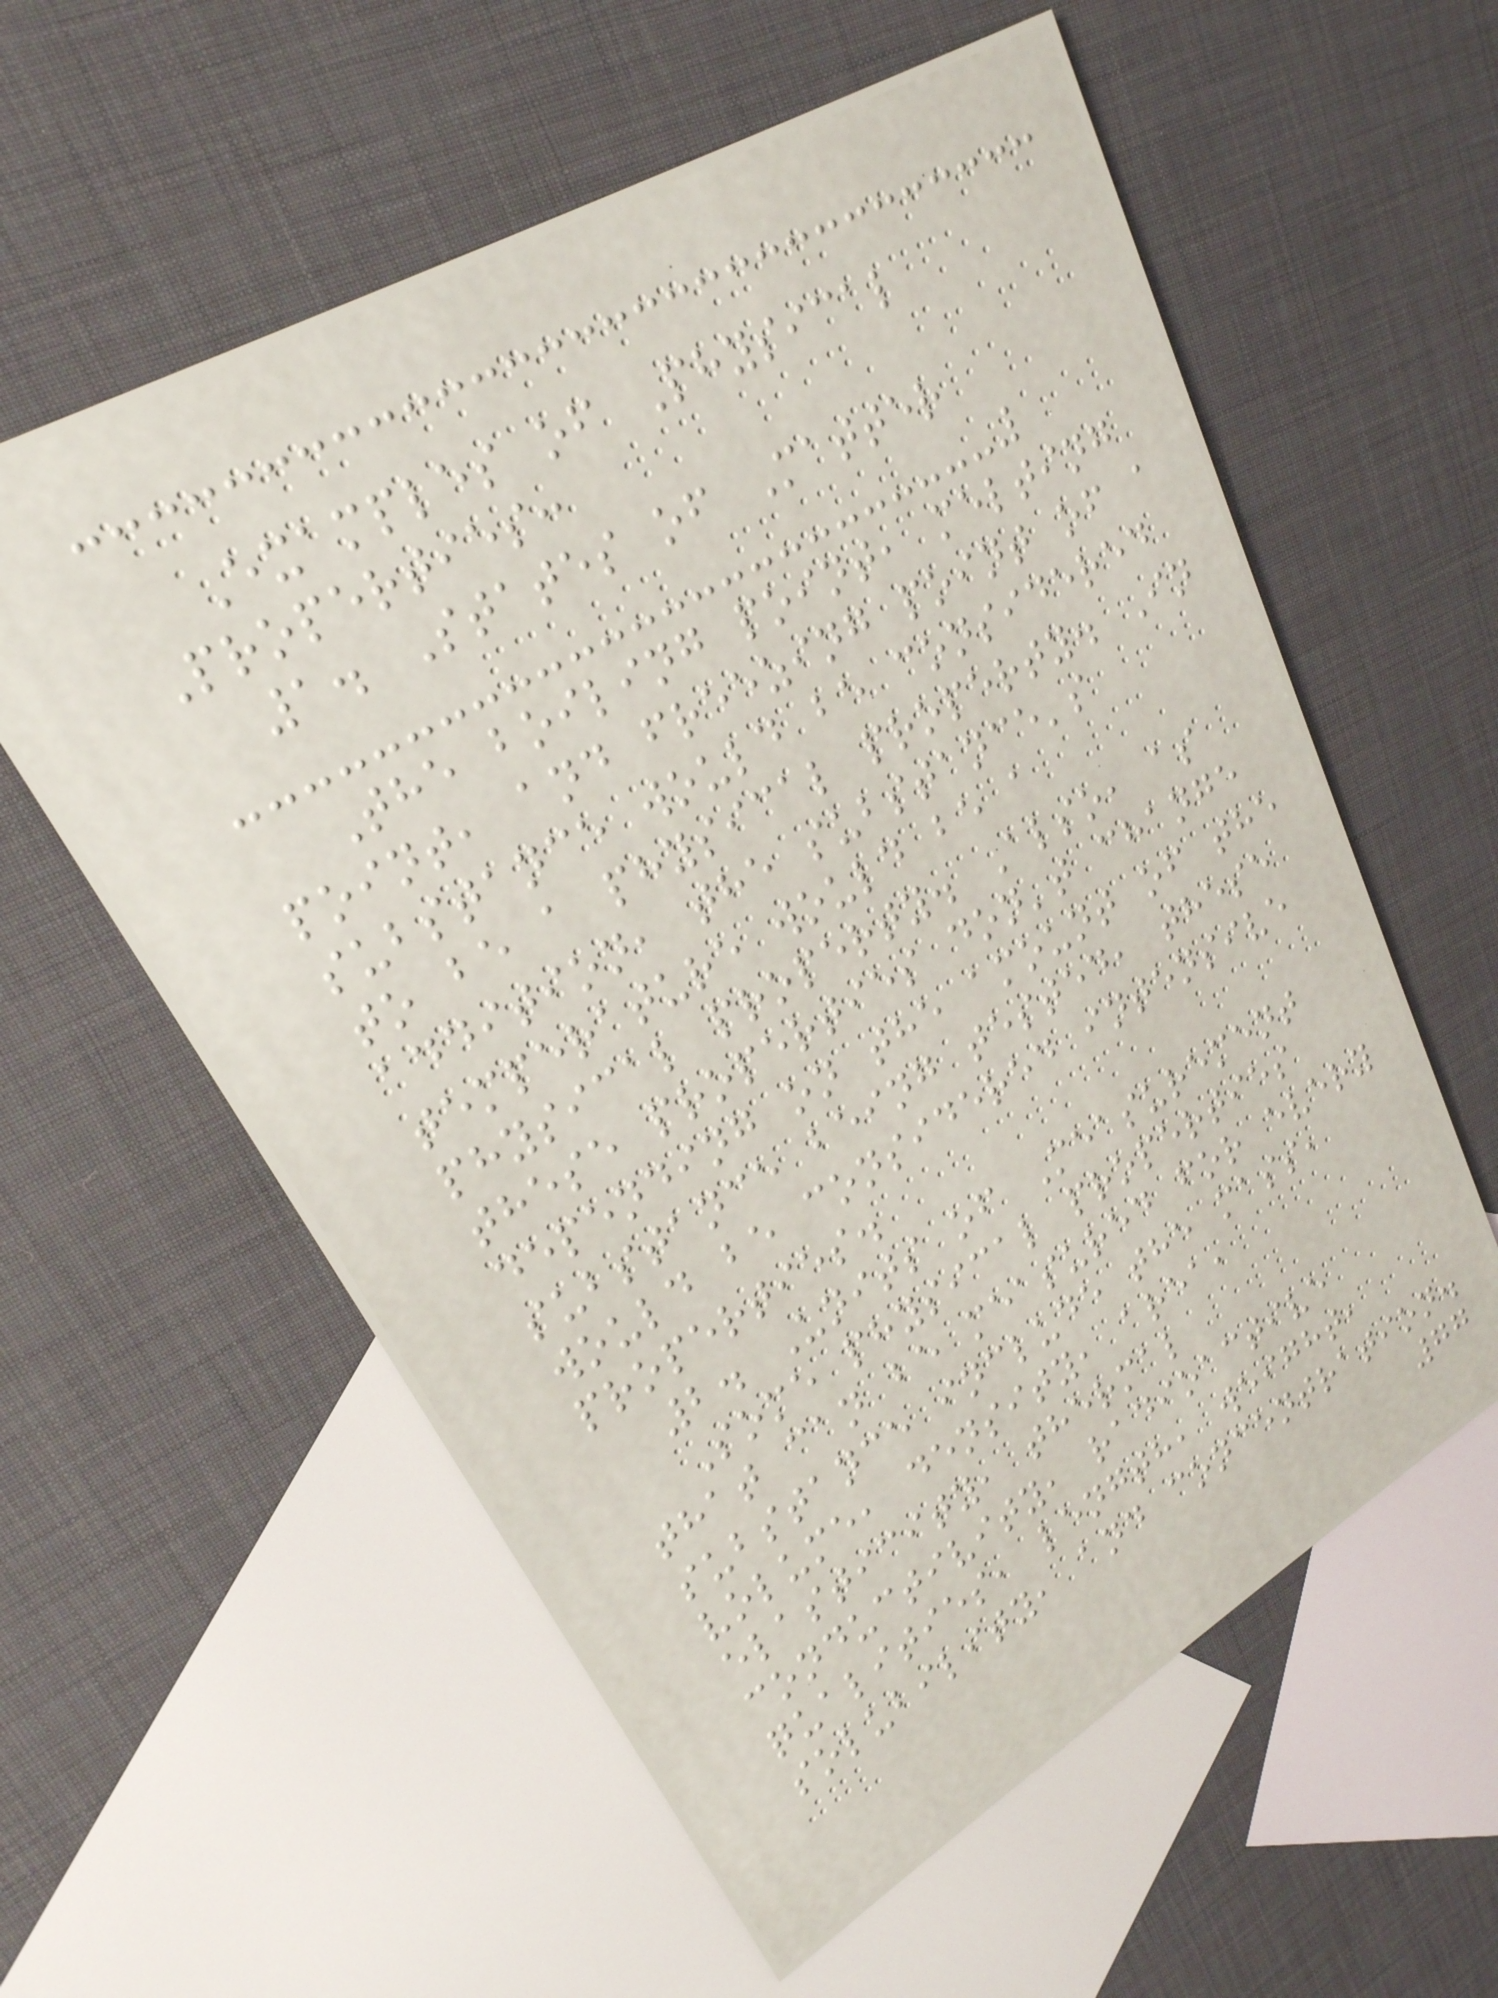Examples of Physical
Properties:
1. States of Matter
The boiling point, melting
point, and freezing point of a
substance would be considered
to be a physical property. In
addition, the substance's
temperature would be a
physical property. Also, as
these properties don't change
depending on the amount of the
substance being tested, these
would be considered intensive
properties.
2. Units of Measurement
Some physical properties
that can be measured for every
substance include the mass,
volume, density, area,
elasticity, thermal
conductivity, radioactive
qualities, length, weight,
solubility, and concentration.
77
